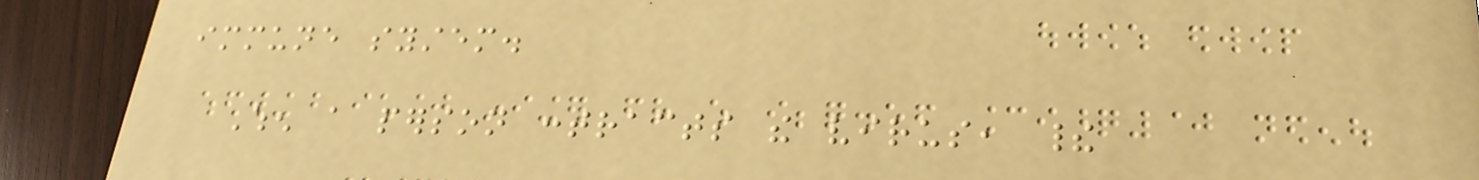immune system.
When a person contracts the virus, their
